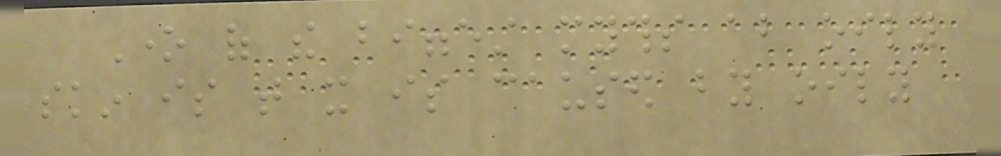One of the biggest myths about oily
skin is that it is caused by oily
